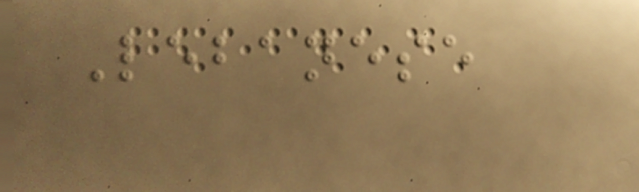Lebanese
